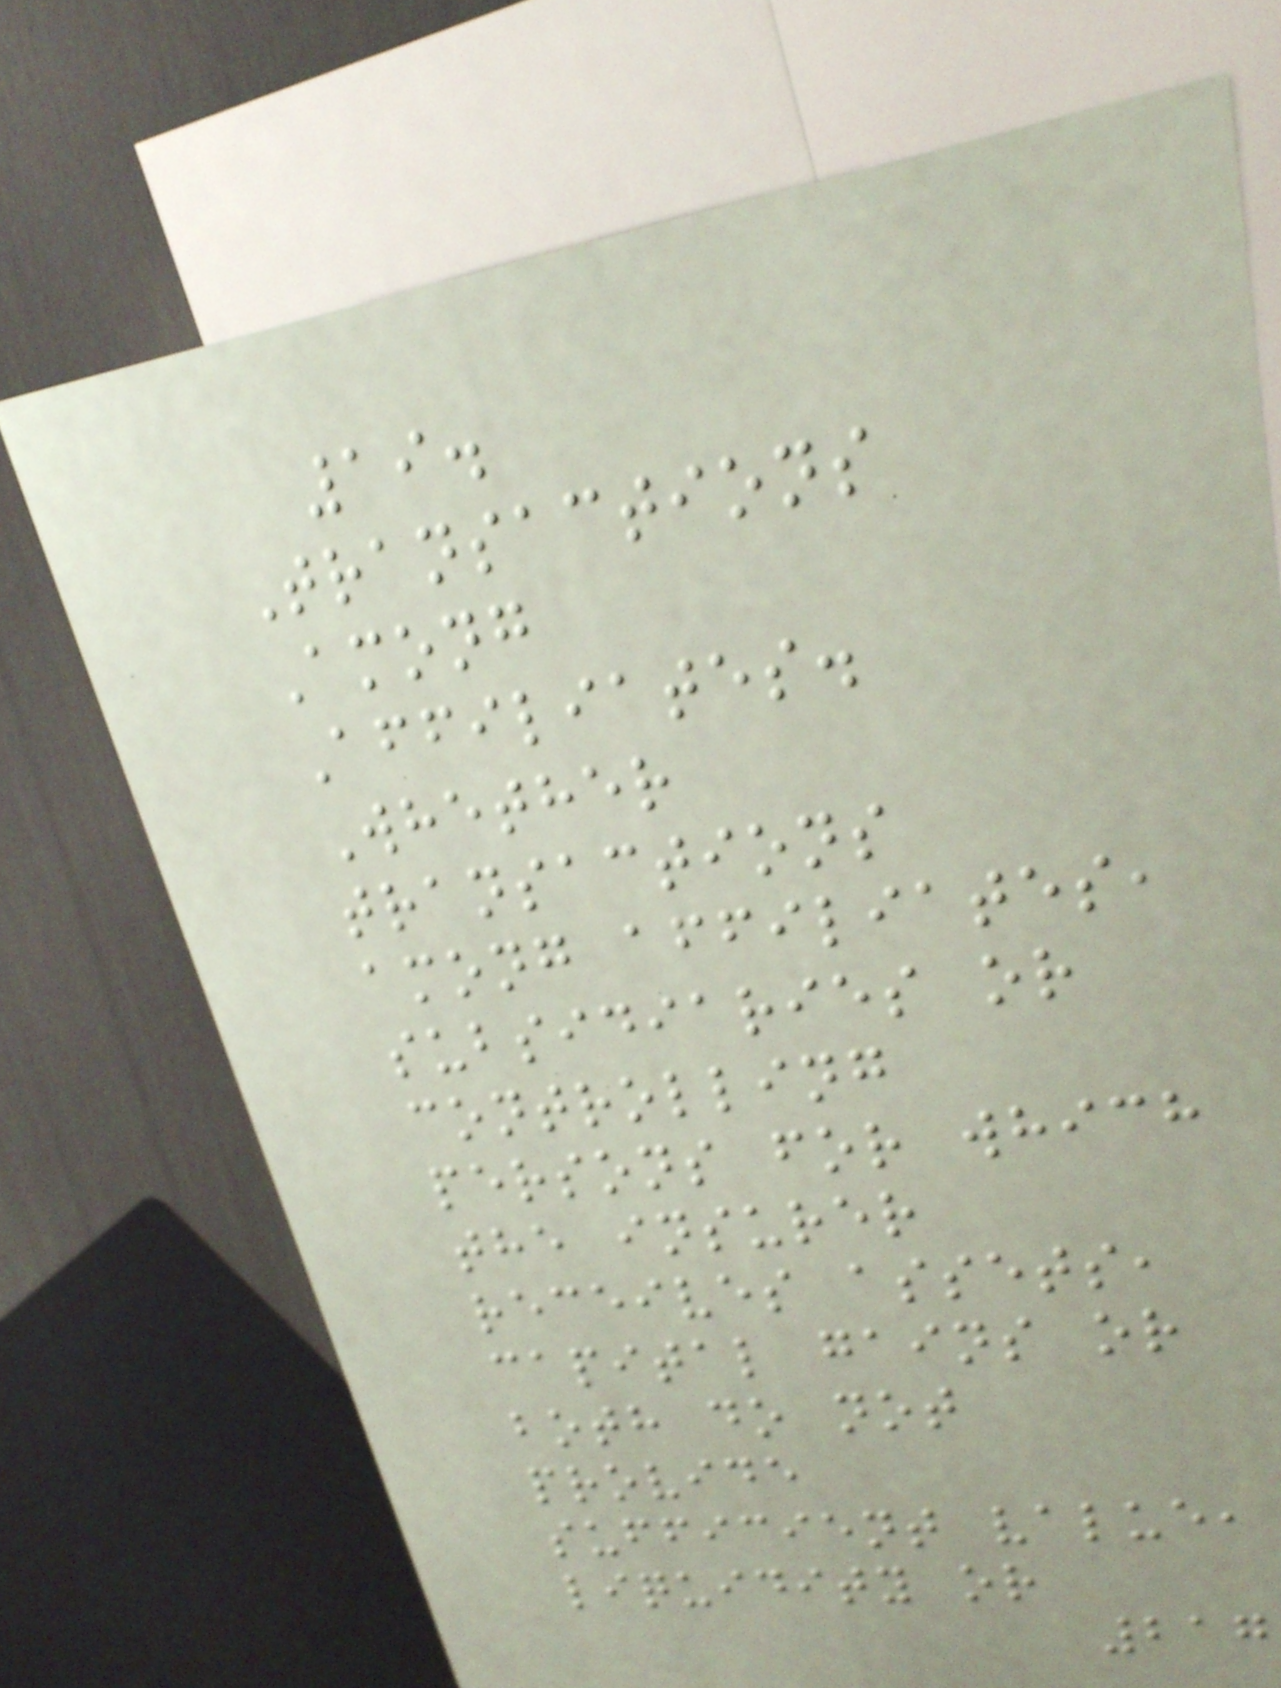19.
Transactions
Among
Affiliates.
Whether
transactions
among affiliates,
subsidiaries or
controlling
persons for which
the insurer
receives assets,
capital gains or
both do not
provide
sufficient value,
liquidity or
217
